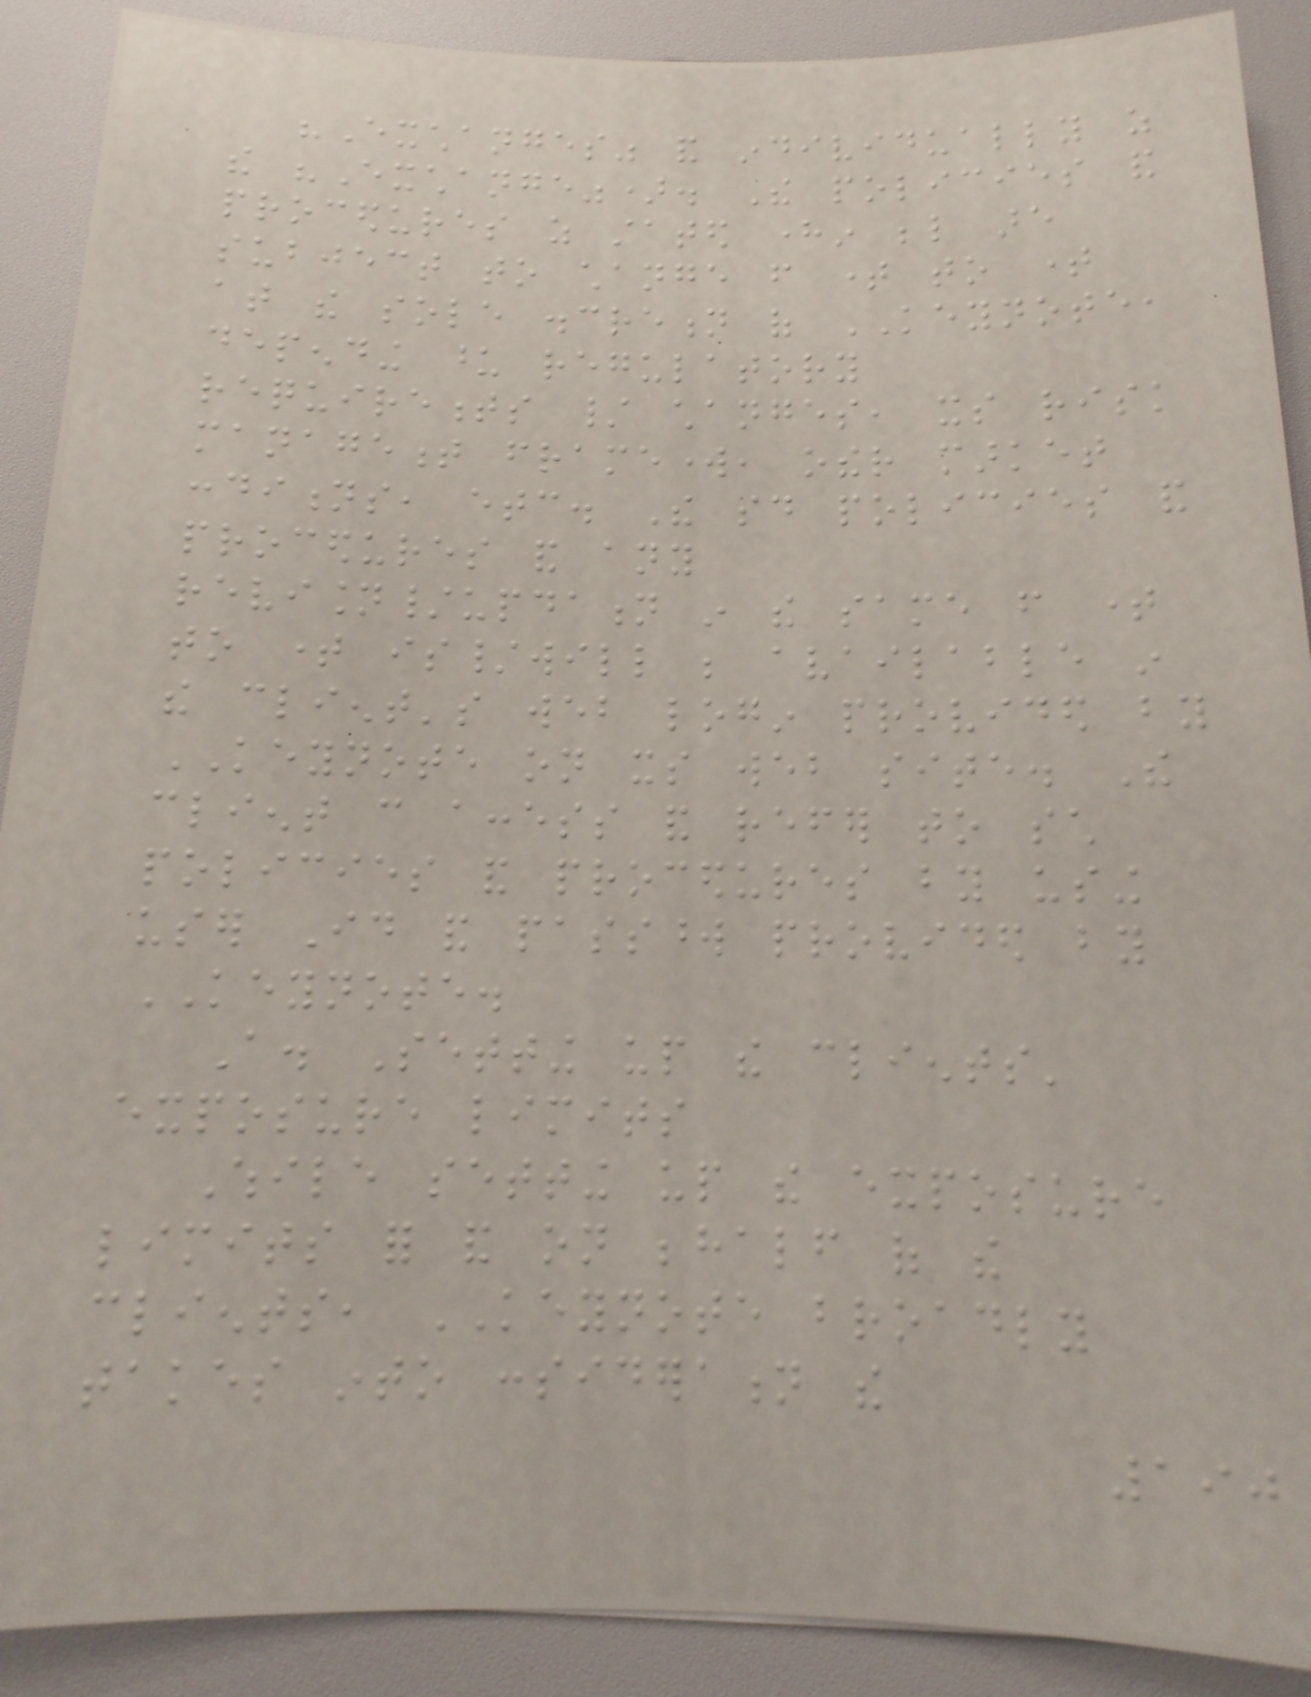"Exchanges" and individually as
the "Exchange"). The policies and
procedures as stated herein below are
subject to change from time to time
at the sole discretion of KEYNOTE,
depending upon regulatory
requirements / changes, its risk
management framework, other market
conditions, etc. The said policies and
procedures and any
revision/updation in the same from time
to time is/will be available in
the client's web login provided by
KEYNOTE on its web site. The
client can access and refer to such
policies and procedures by using
user Id and password provided by
KEYNOTE.
A. Setting up the clients'
exposure limits
While setting up the exposure
limits for and on behalf of the
clients, KEYNOTE broadly
takes into consideration the
190
